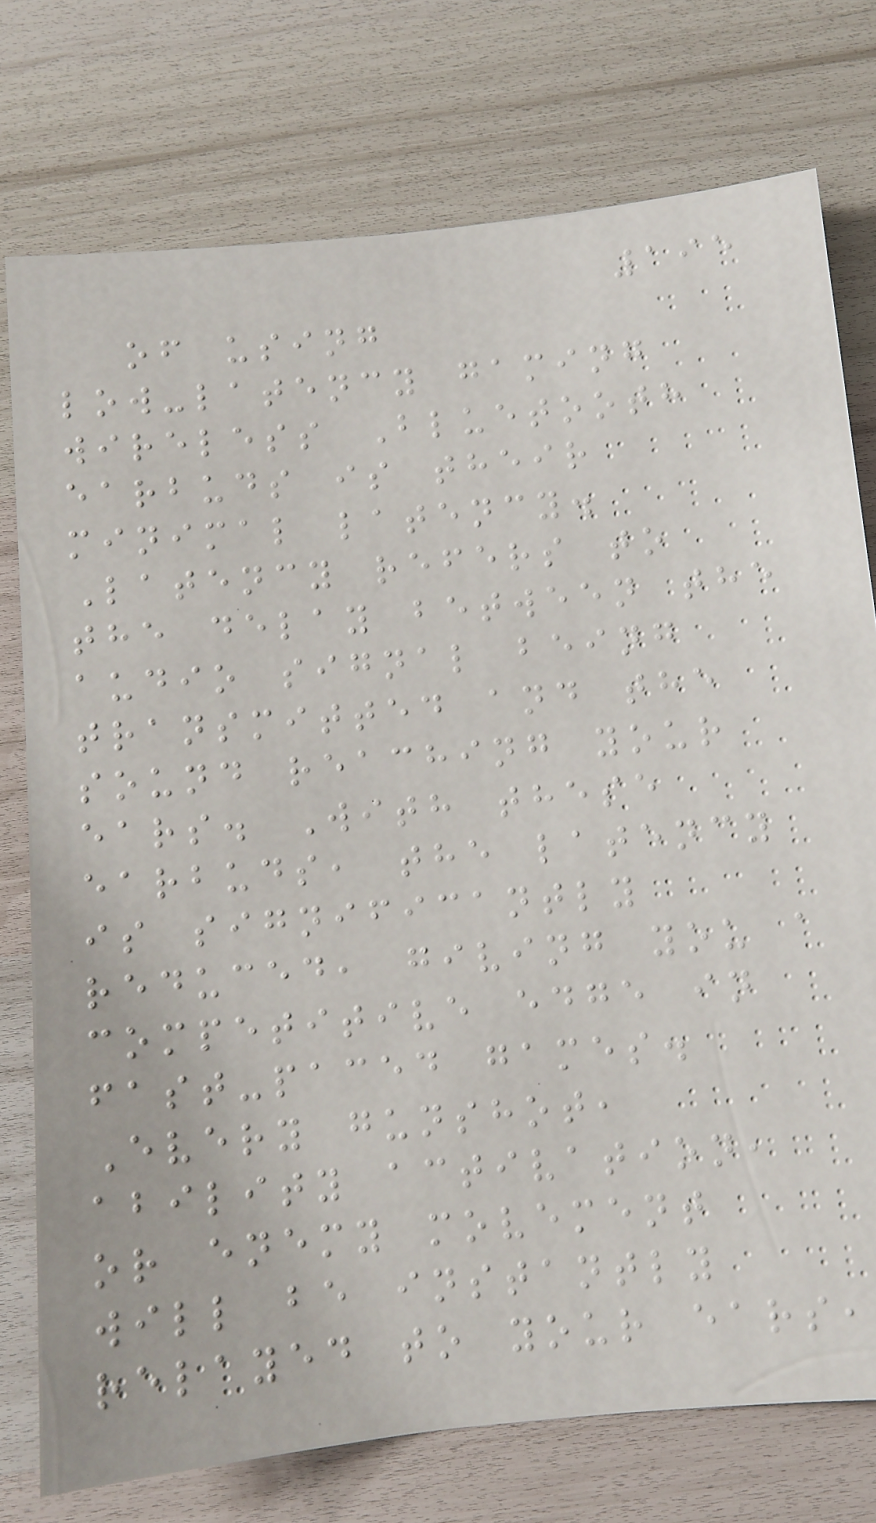195
of using
low-latency gaming
wireless Bluetooth
earbuds is their
minimal latency.
Latency refers to
the delay between the
audio signal being
transmitted and the
sound reaching your
ears. With these
earbuds, the latency
is significantly
reduced, giving you a
competitive edge in
fast-paced games.
Every gunshot,
ability activation,
or enemy movement
will be instantly
relayed to your ears,
